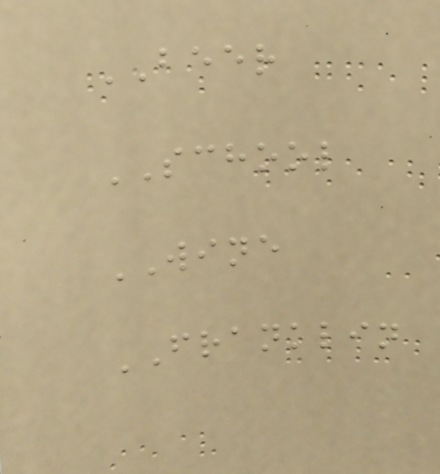BEER
SCHOOL
WINE
FRANKLIN
